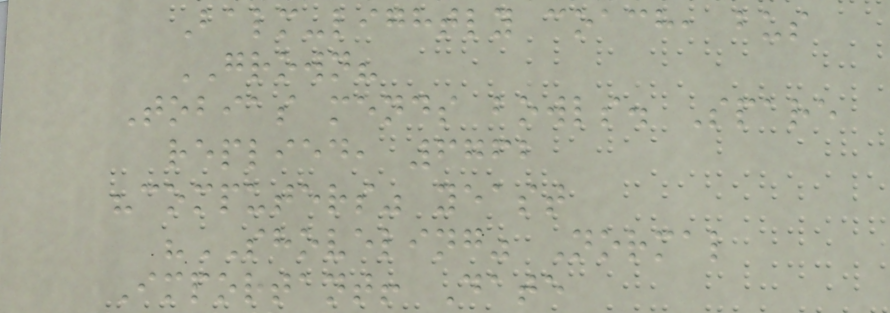Balm-lightly coach, bus
GROWN?
Tobias mends bowls. Spare
replied, 6762
"computers" yeast
"SHOVELING" Normal
Important! Date
